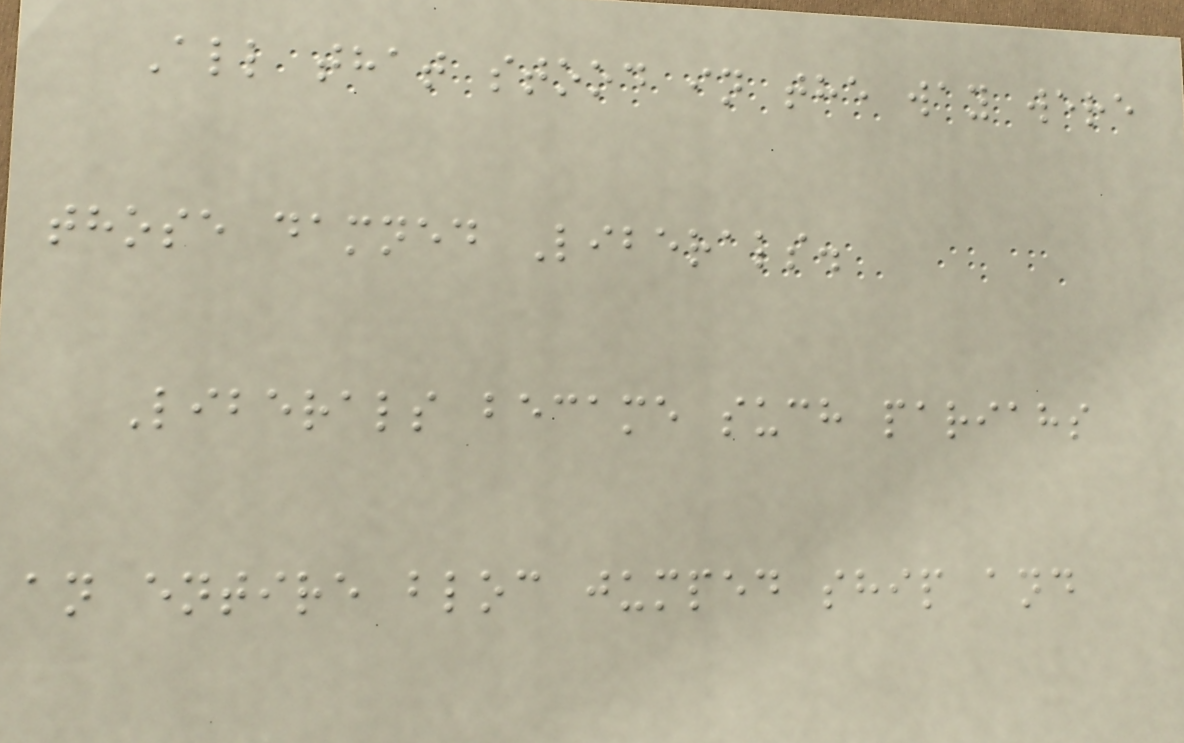All that stood in the way were
those damned Liberals.
Liberals became such pariahs
an entire bloc jumped ship and
